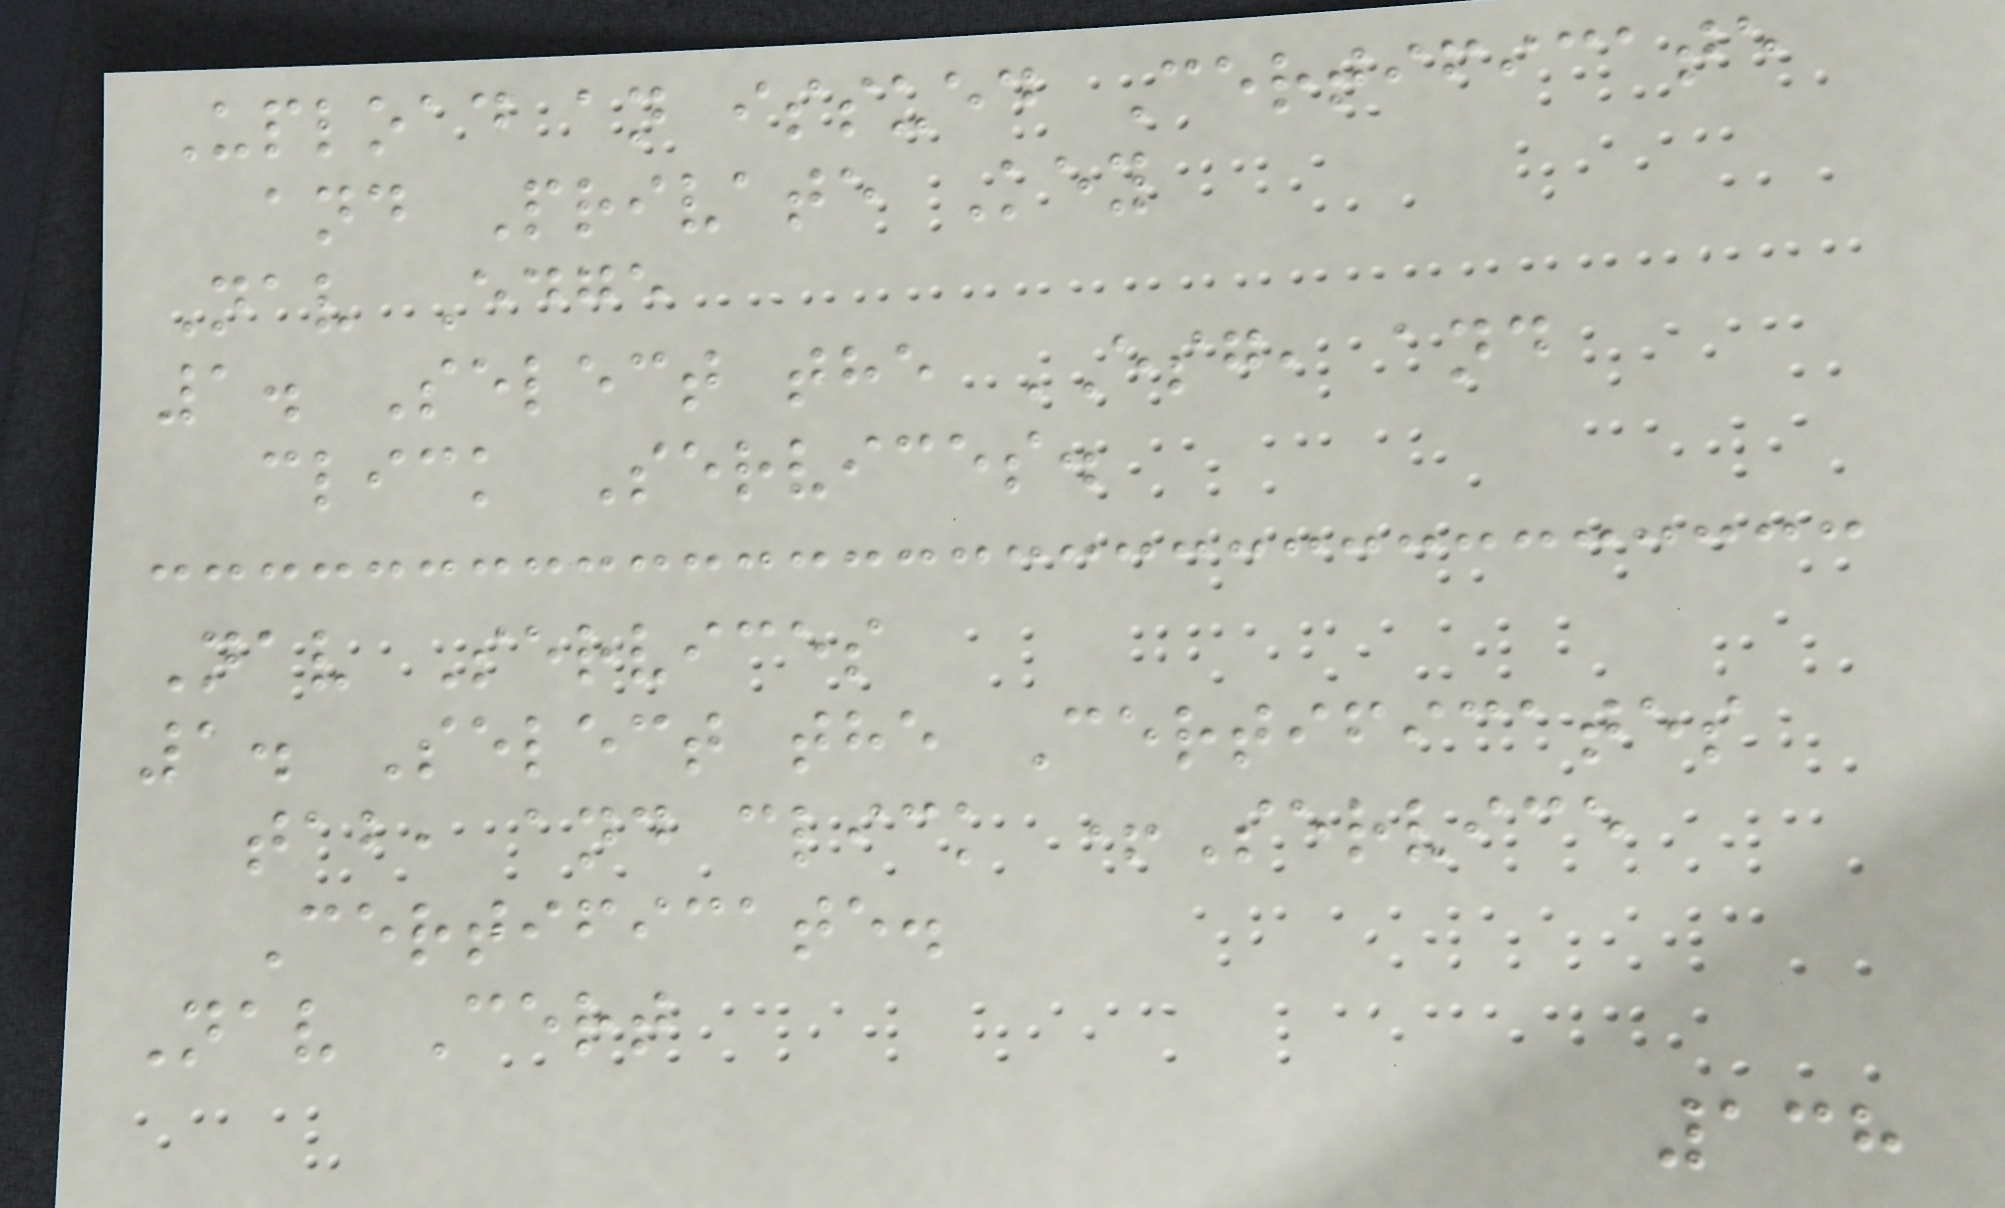Upload an issued Certificate
and Private Key
Nav Edge
1. Select the ESG, and
click Services.
Nav Services
1. Select the Certificates
tab, and click +Service
Certificate.
Nav Cert
138
